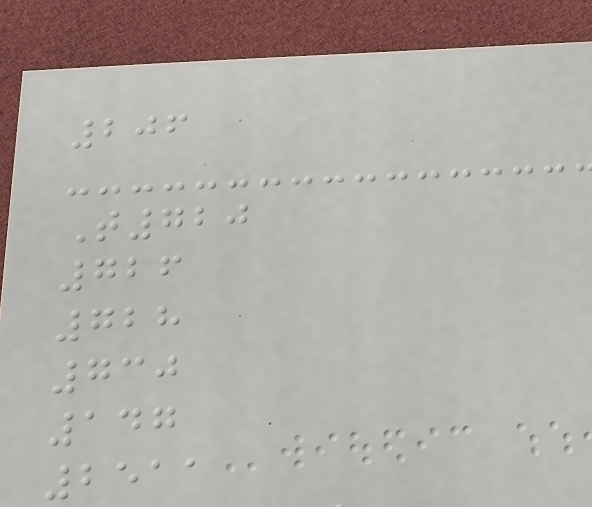206
T720
726
728
730
147
2511
